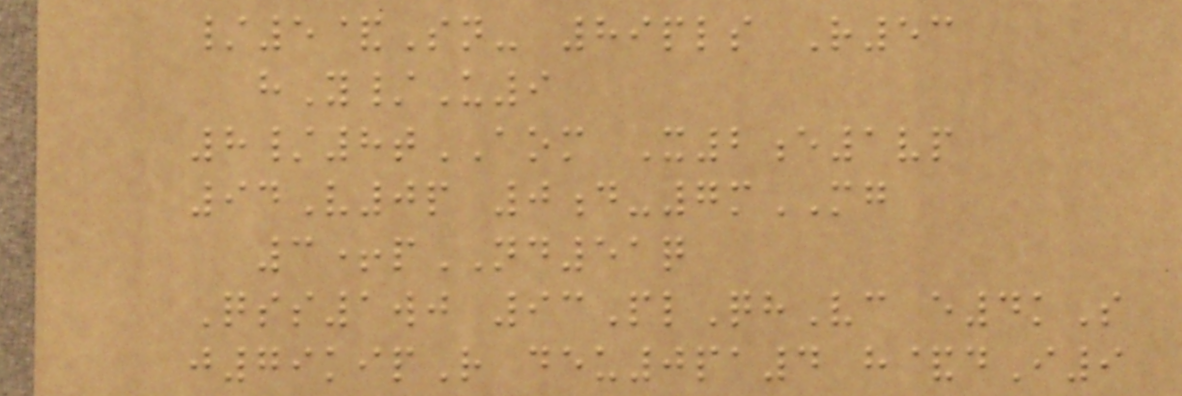/5&Sn- 89pls R53
hY/U9
8/8tAOM X2e1vp
94V0p 0d-7mMG
3+pND51q
Qss1wj 93PlQhVc e4kS
j79kipR deu0pa4 h&dI9
